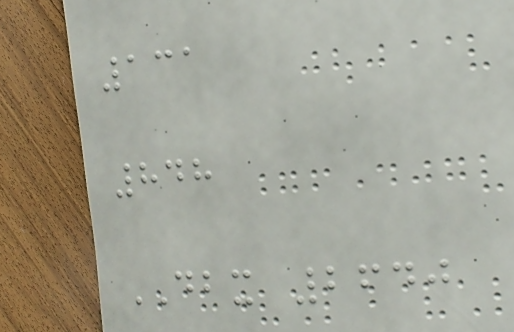131
848
DBX 2640
